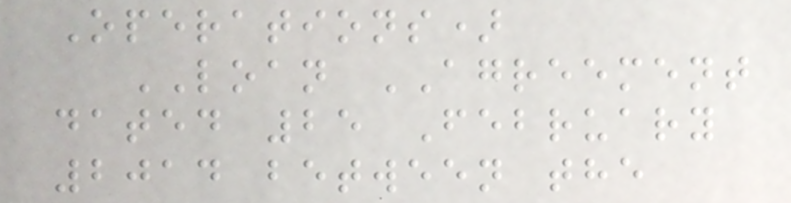Operations)
LOAN AGREEMENT
dated 25 February
2014 between the
